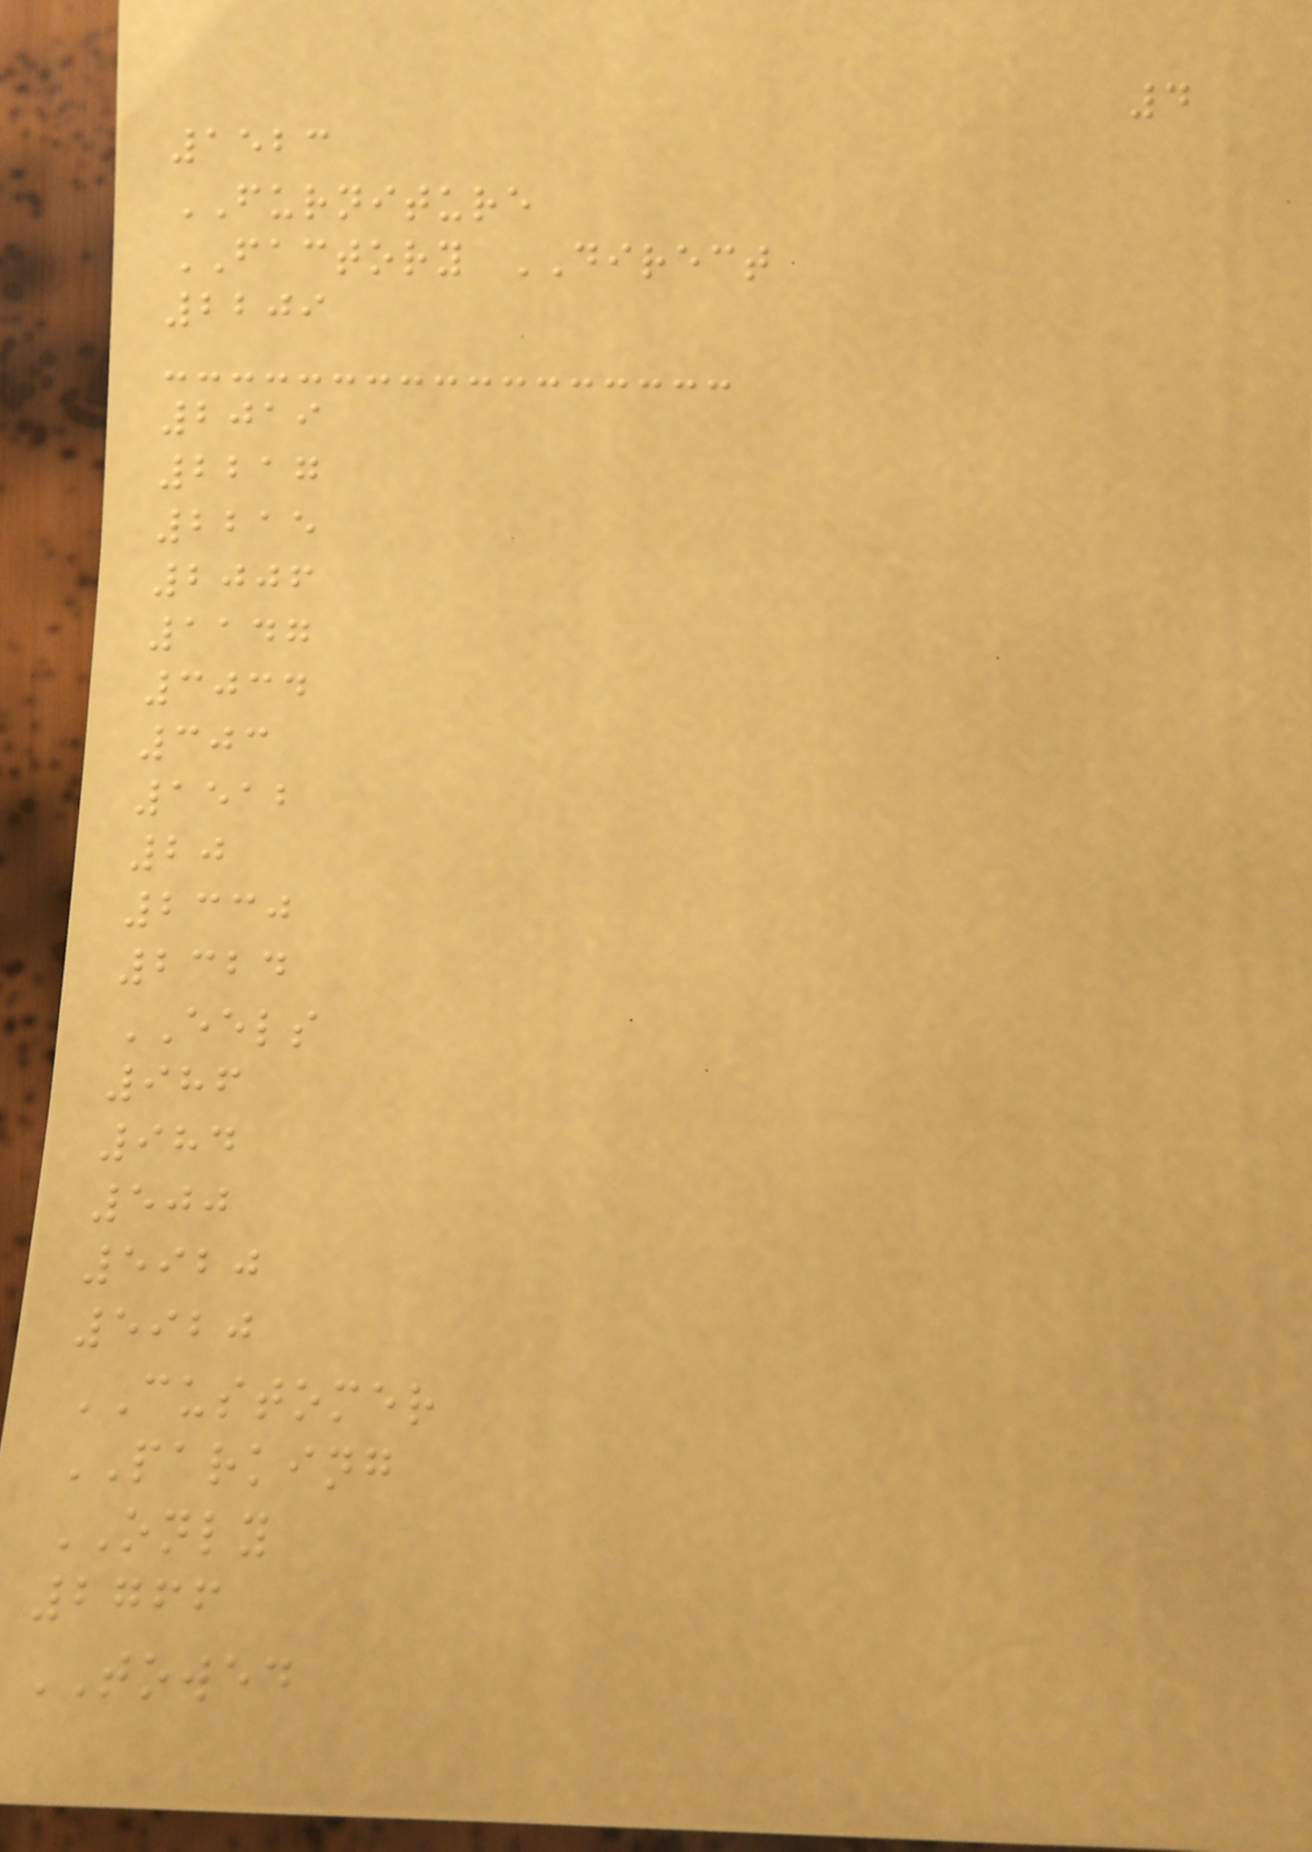4
1523
FURNITURE
FACTORY DIRECT
2209
2019
2217
2215
2006
1147
3034
303
1512
20
2330
2324
EELS
986
984
500
5920
5920
CUSTOMER
PARKING
ONLY
2766
TOWED
